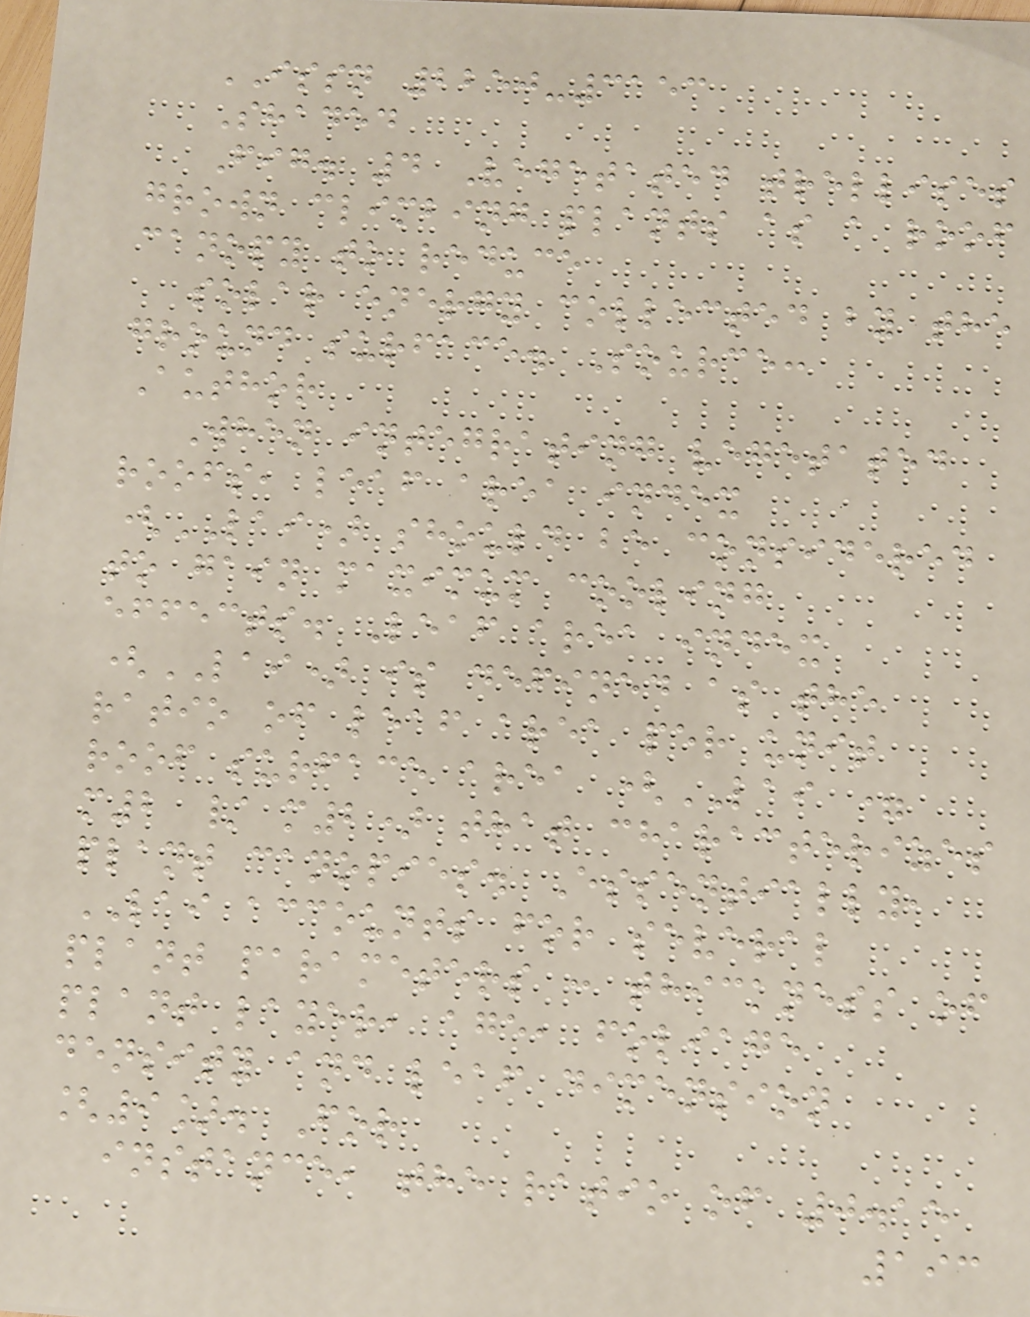ISSN 2250-3153
Shaded
Fig. 4 Vegetated trellises
grown climbing plants as a roof
canopy to reduce
solar energy collected by the
ground surface. Source:
Author
When integrating vegetated
roofs, leaf area index
(LAI) should be considered
to gain maximum cooling
effects. Leaf area index
(LAI) is defined as the
ratio of leaf area per unit
roof surface area (LAI =
m2 / m2) that characterizes
plant canopies. Essentially,
LAI accounts for several
plant parameters : thickness of
plant layer, age, foliage
density and leaf dimension
[9]. For
instance, the ratio of 0.15
193
